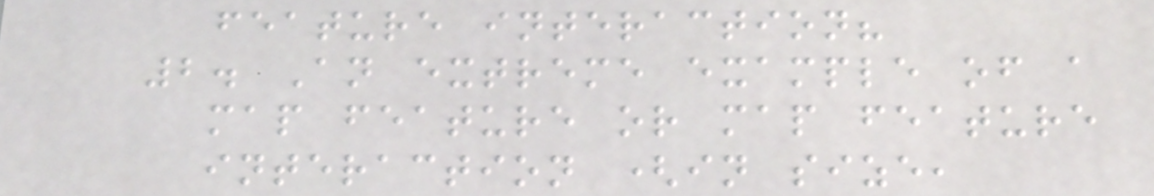feature interaction?
2. An extreme example of a
map feature or map feature
interaction (in size,
